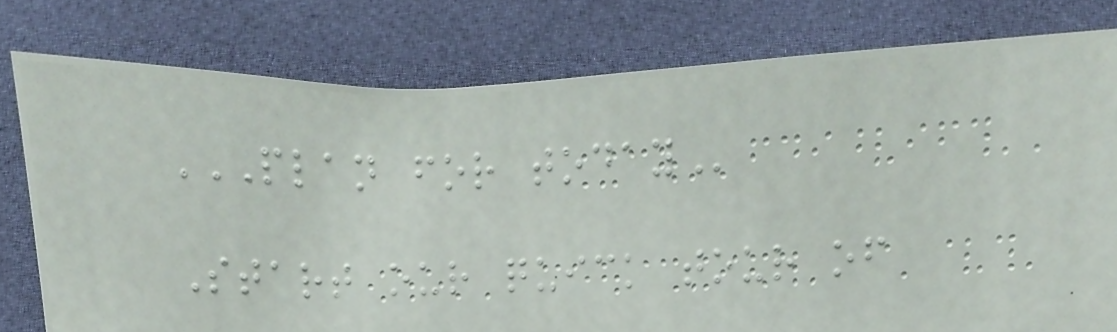PLAN FOR TODAY
Start our quick tour of
